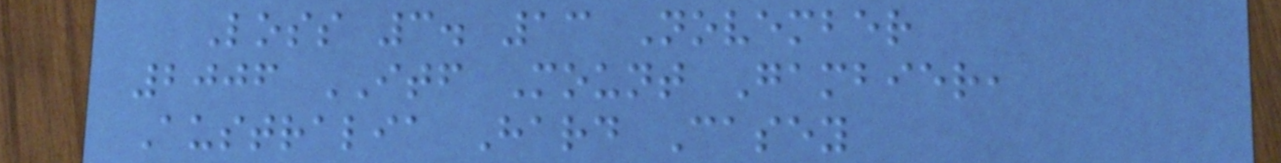Loss 3. 13 November
2006 ITF Mount Gambier,
Australia Hard Casey
